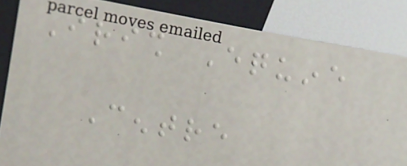Irish Equine
Centre
